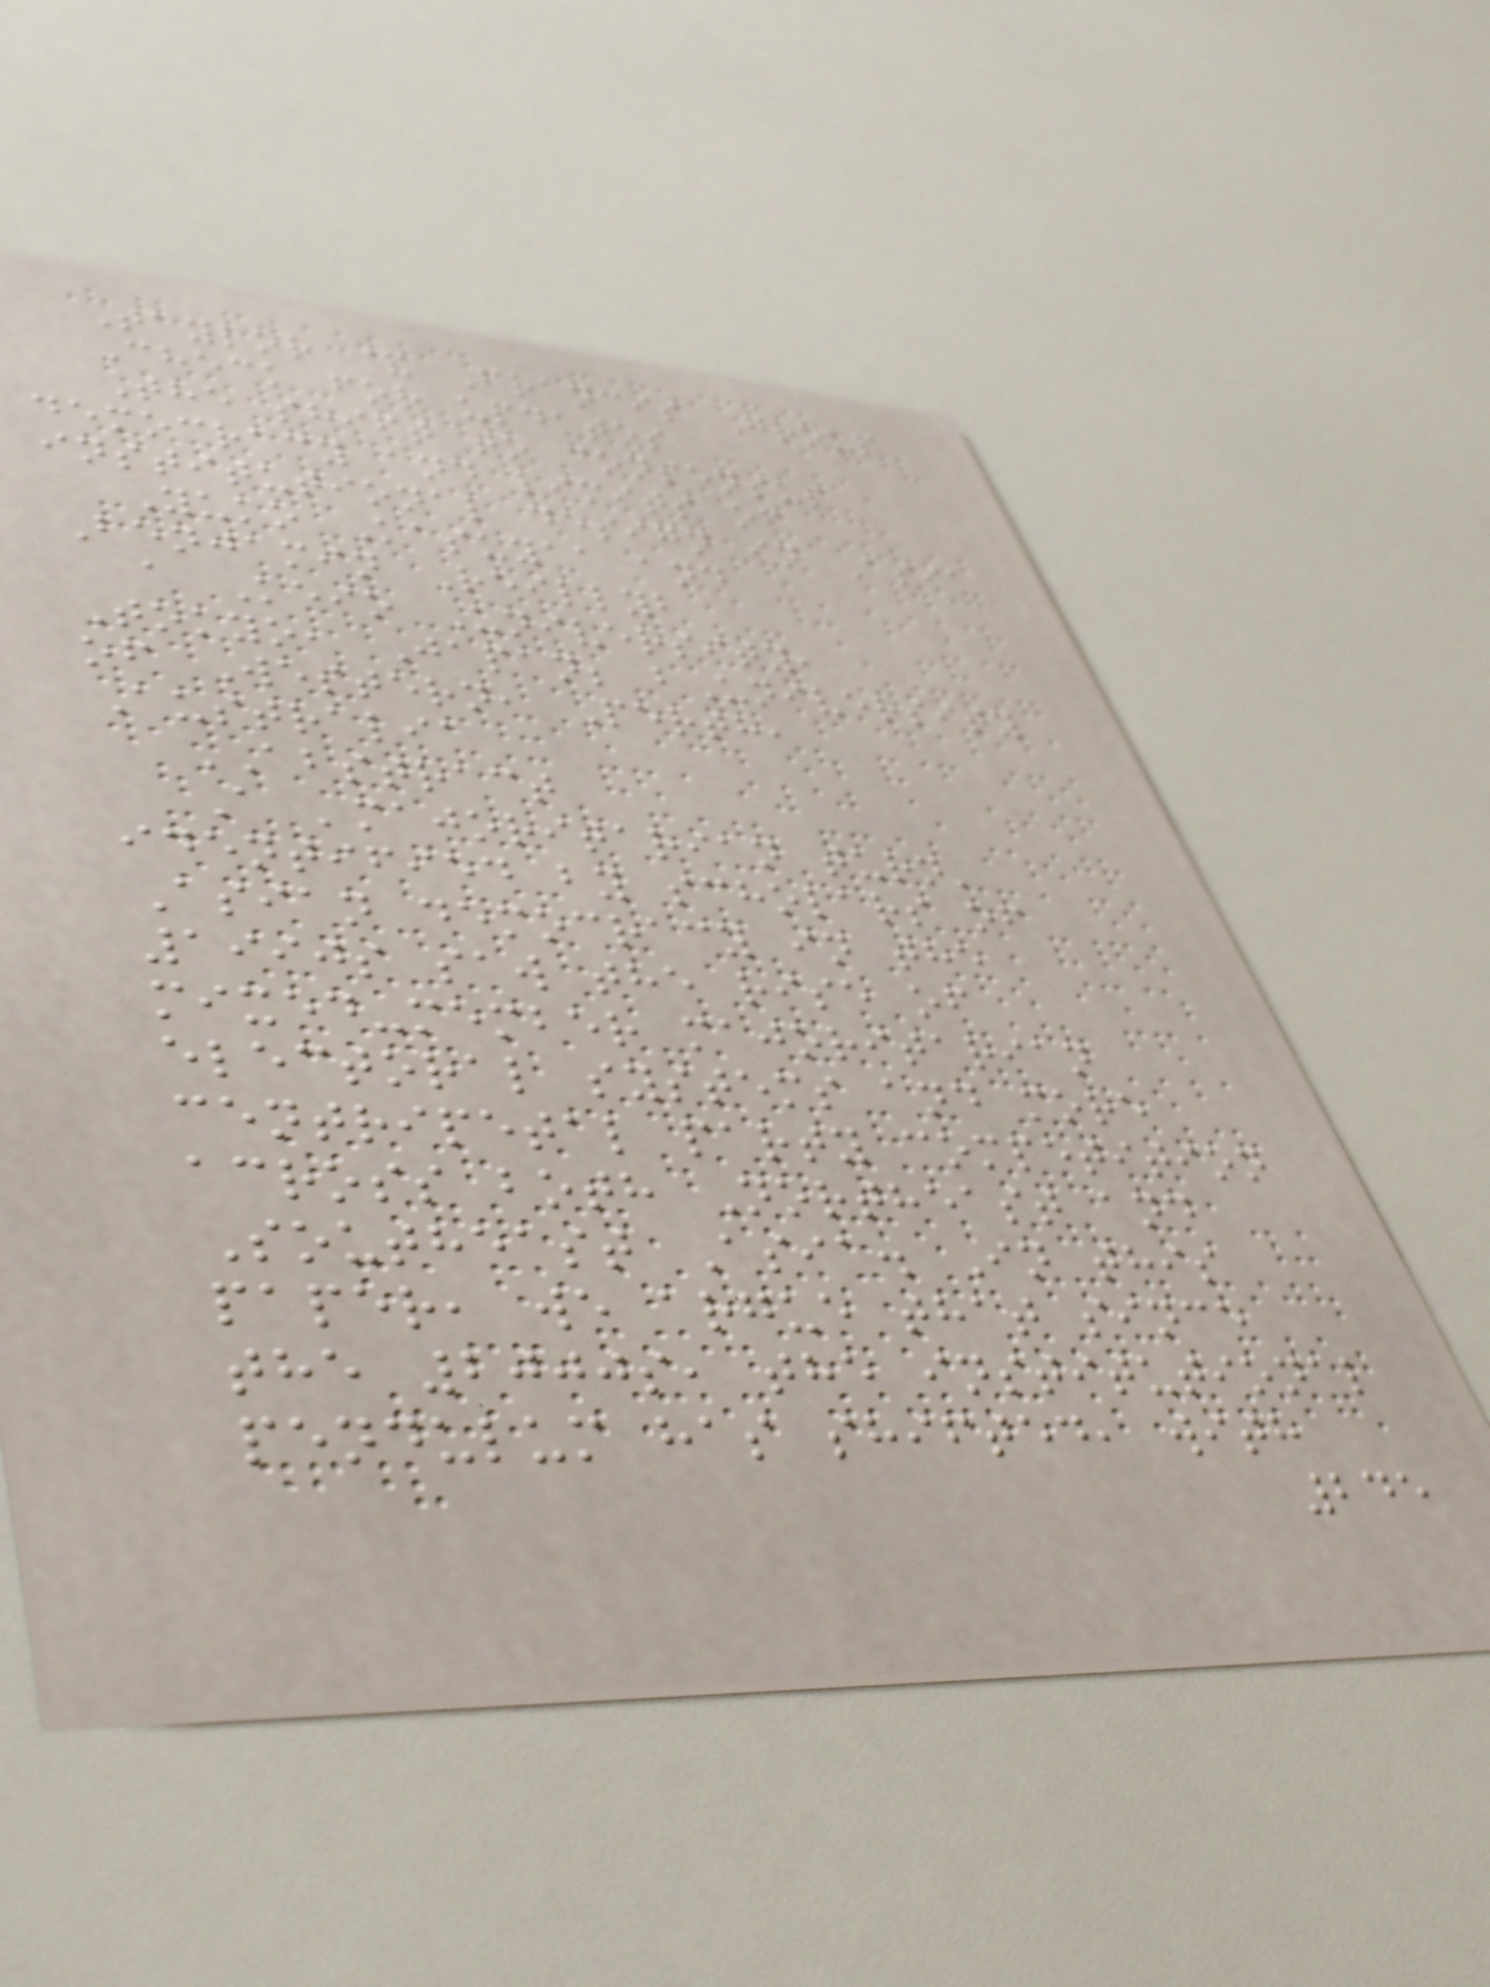Taylor & Francis Group
Check for updates
The shift to consensus
democracy and limits of
institutional design in Asia
Yuko Kasuyaa and
Benjamin Reillyb
a Keio University,
Tokyo, Japan; bUniversity
of Western, Perth,
Australia
ABSTRACT
A 'majoritarian turn'
identified by scholars of
Asian democracy in the
1990s saw the rise of
mixed-member majoritarian
electoral systems and more
centripetal party competition
across both Northeast and
Southeast Asia. In this
paper, we argue that since
the 2000s, the institutional
pendulum has shifted, with
245
